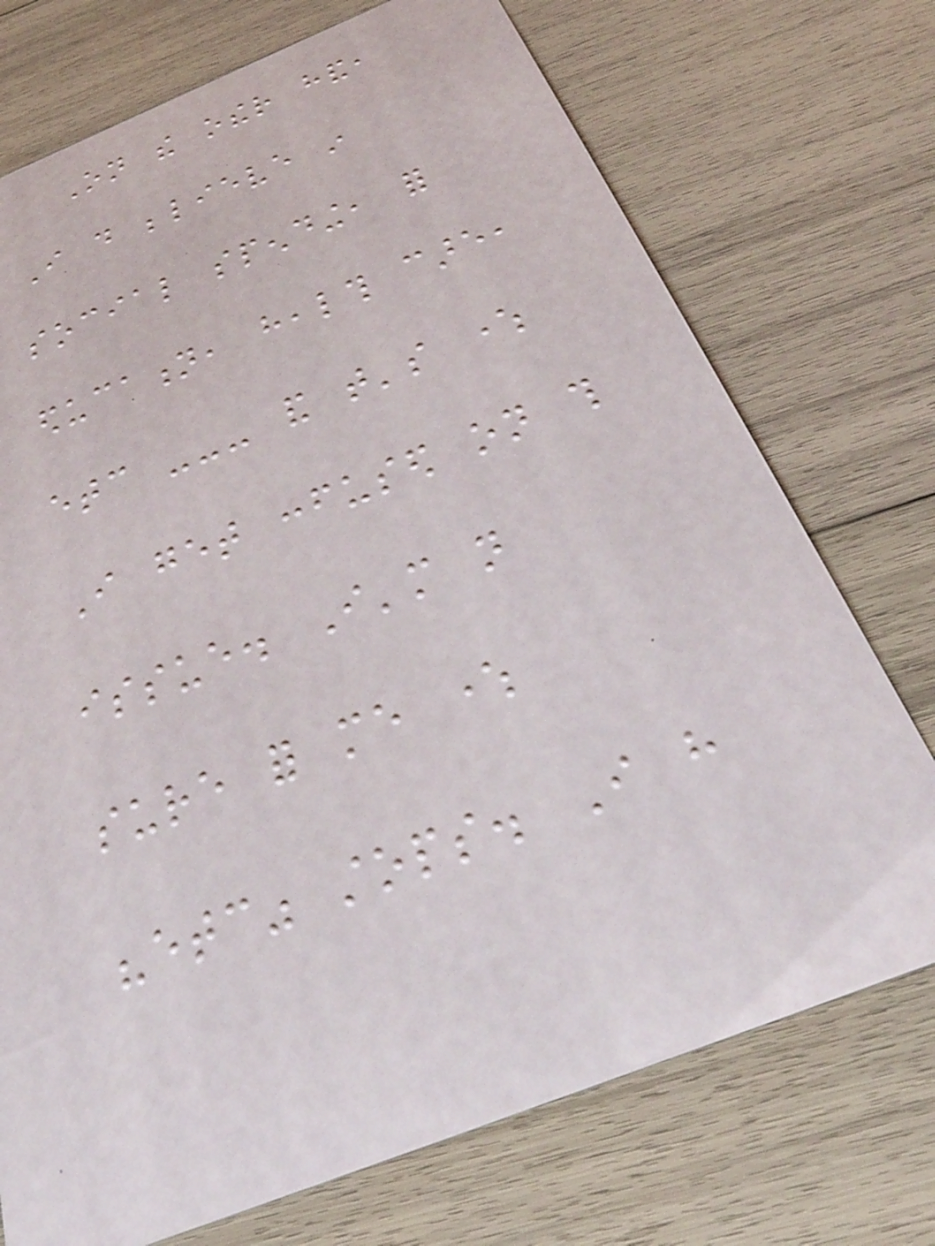On the other hand,
I do believe in
social spending, for
education, health care,
etc --- and that's where
I get confused on this
issue. I'm not
sure for me where
"etc" stops. I have
